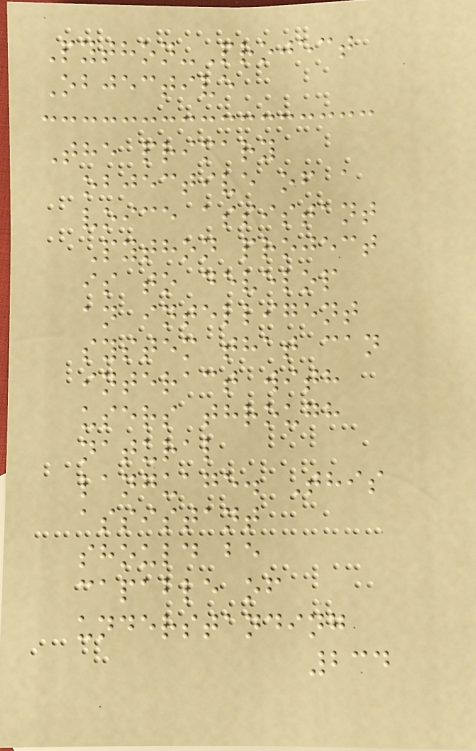Python-Project
Objective
The primary
objective of a
voice assistant
Python project
is to develop
an intelligent
system that can
interact with
users through
natural
language. This
assistant
should be
capable of
understanding
234
